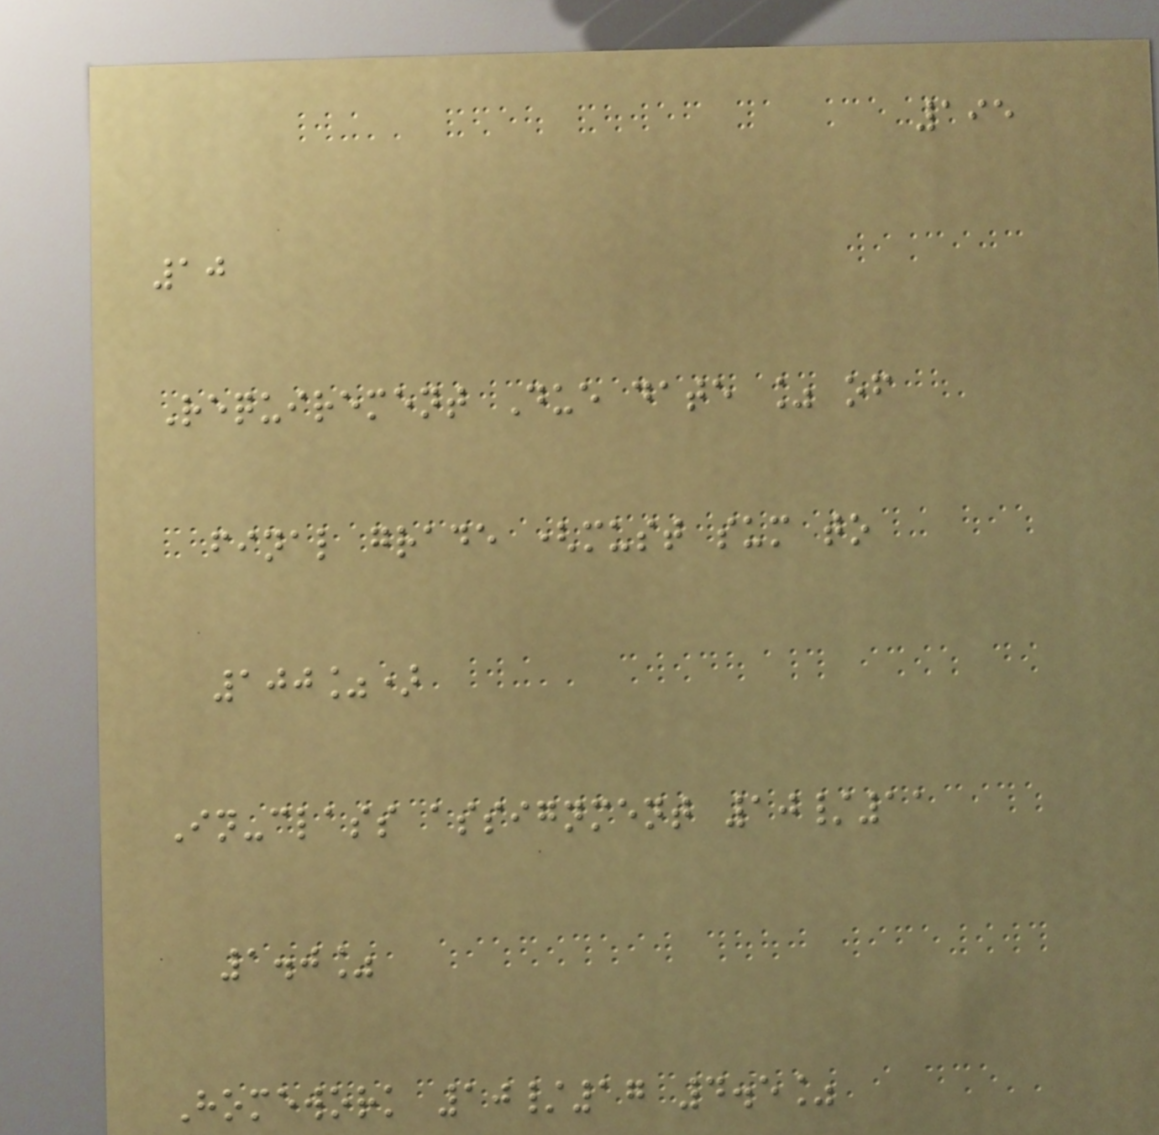195
10
Requirement Due date % of
final grade (must sum to
100%)
In-class assignment 10/11
1.0%
Homework 10/17 4.5%
